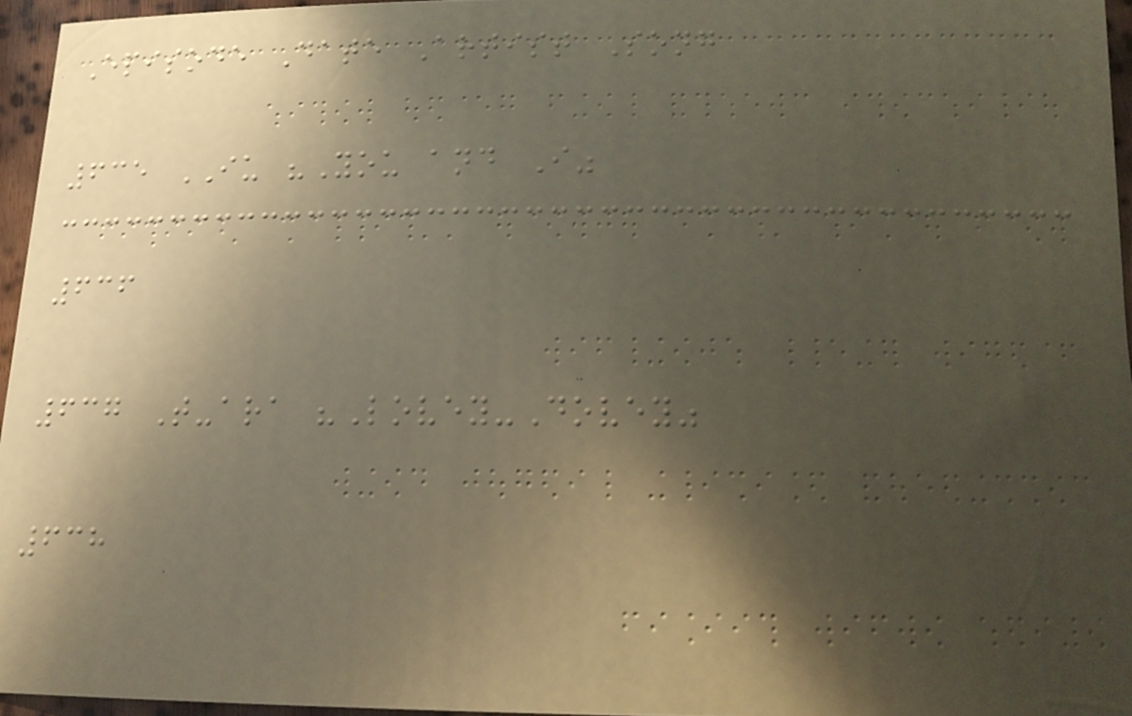Episode Date Artist Song
635 IU "You and I"
636
637 T-ara "Lovey-Dovey"
638
